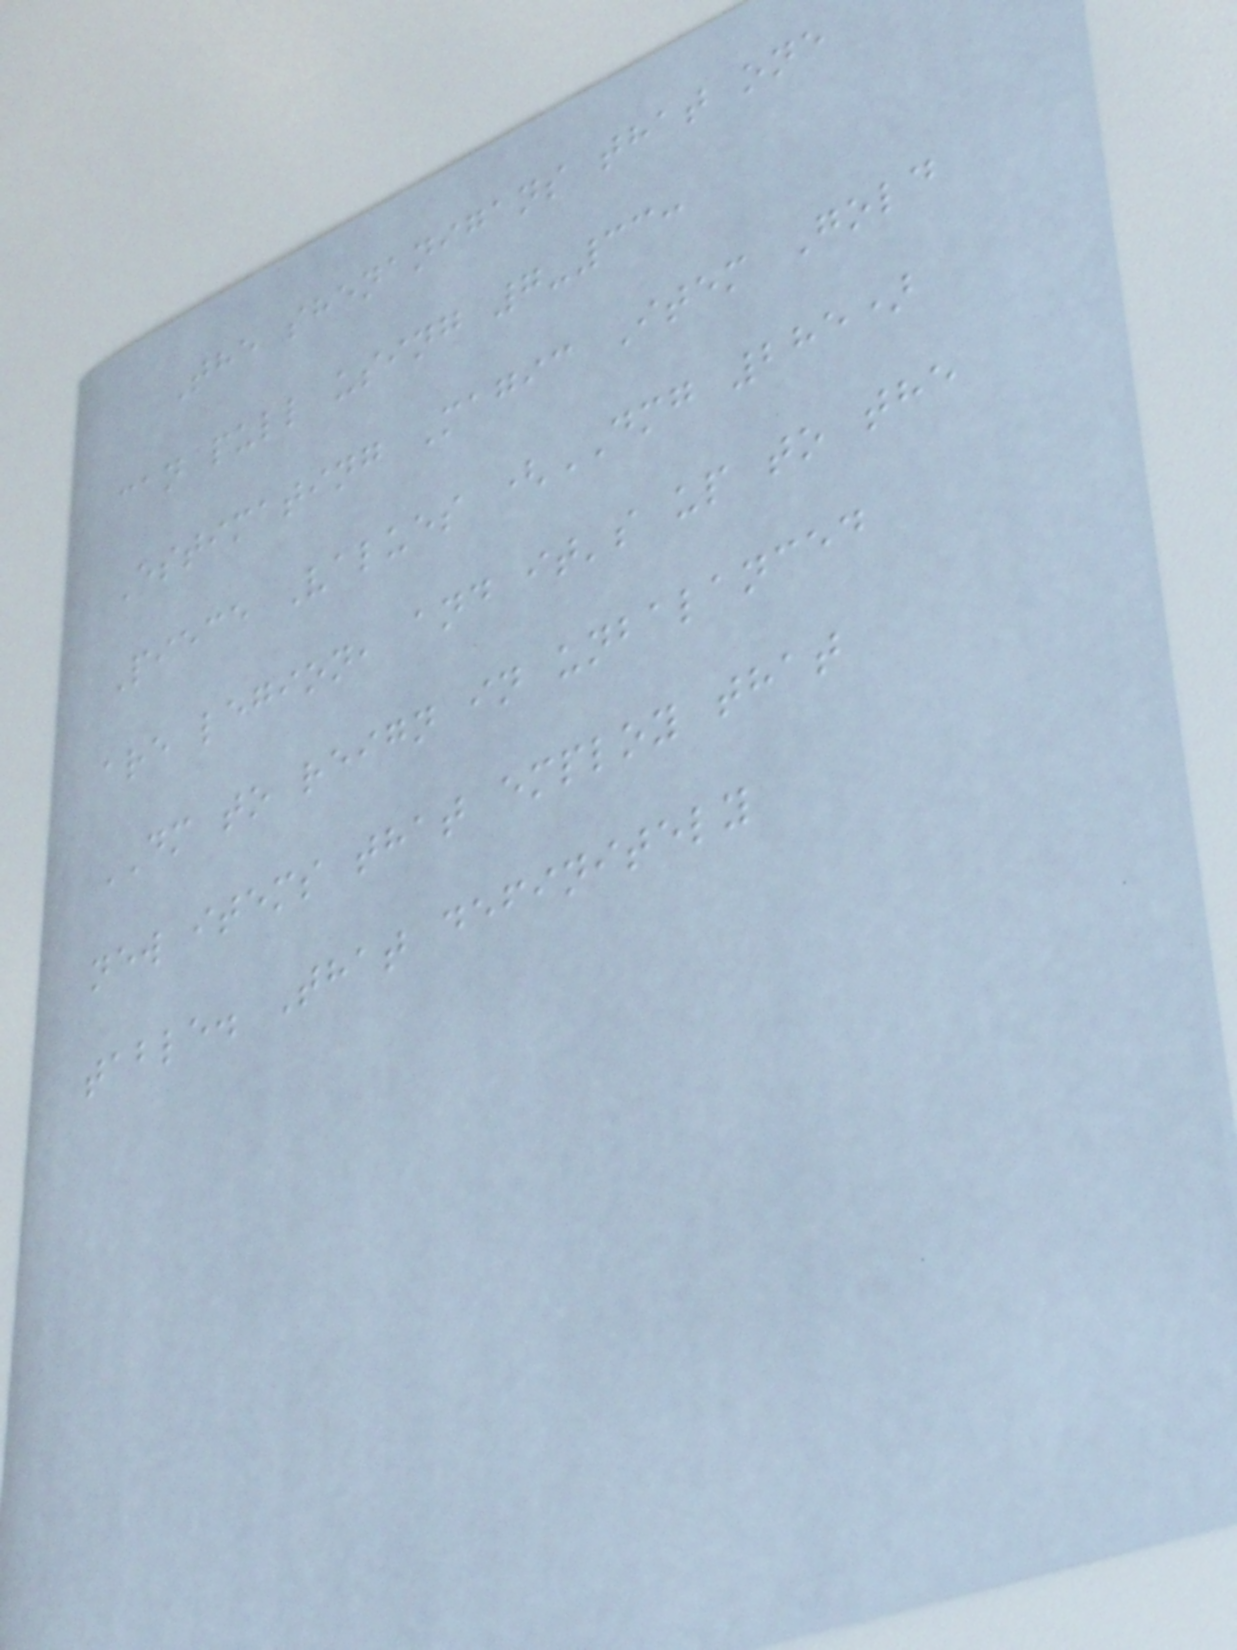The shenanigans that one
can pull using 7-33:
Estimating Magic Item Gold
Piece Values (DMG 285)
are legion, and it's up to the
DM to reign in unbalanced
new items that employ that
table. That definitely
